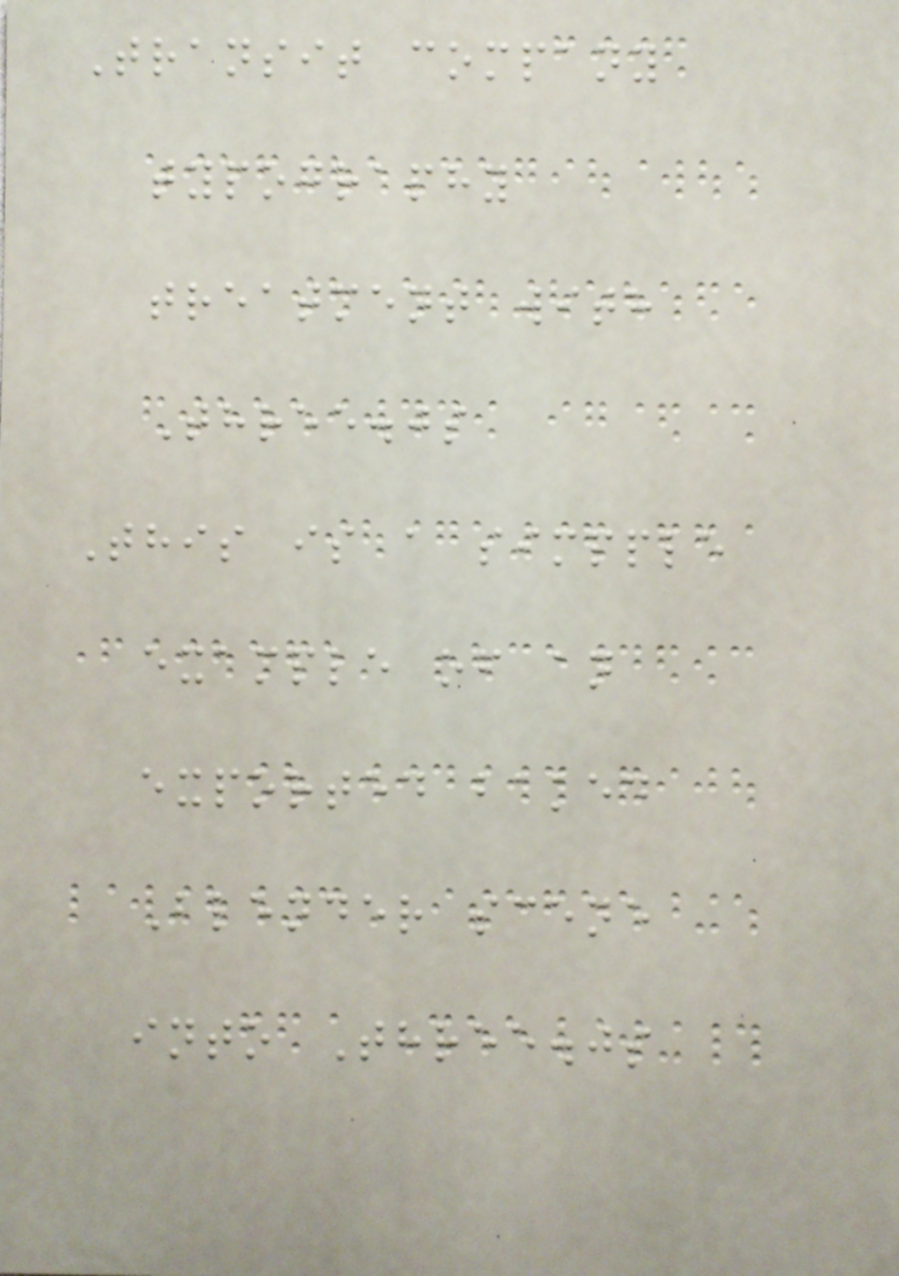Transit company
typography
treatment with
Three.js
This is a simpple
example of an
exported baked
Blender scene
into Three.js
